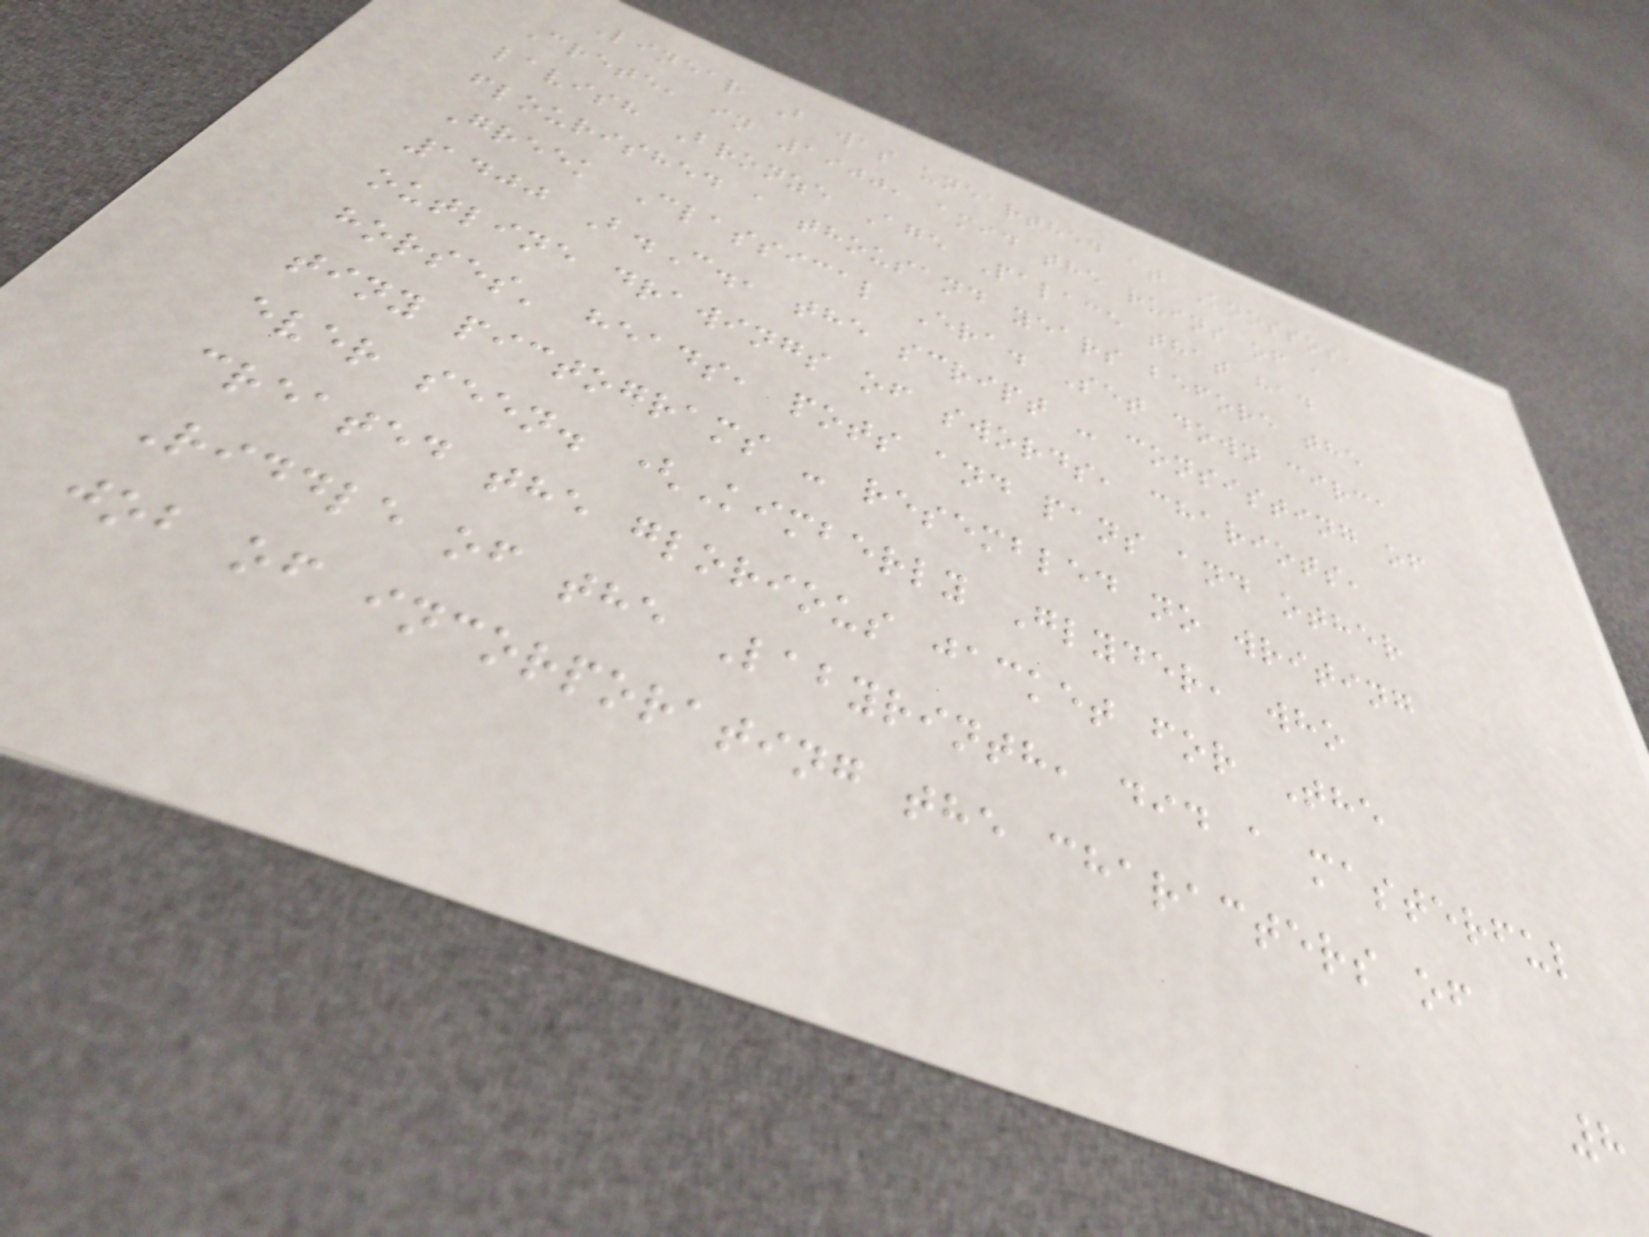Linear B was unearthed at Knossos,
Crete, in 1900, amid the ruins of a
lavish Bronze Age Palace that had
flourished a thousand years before the
Greek Classical Era. Set down circa
1400 B.C., the script - consisting of
outline drawings of swords, chariots,
horses' heads, pots and pans and other
tiny pictograms - resembled no writing
ever seen. (Kimberly Glyder, who
created the glorious jacket for The
Riddle of the Labyrinth, did a masterful
job of incorporating the characters of
8
